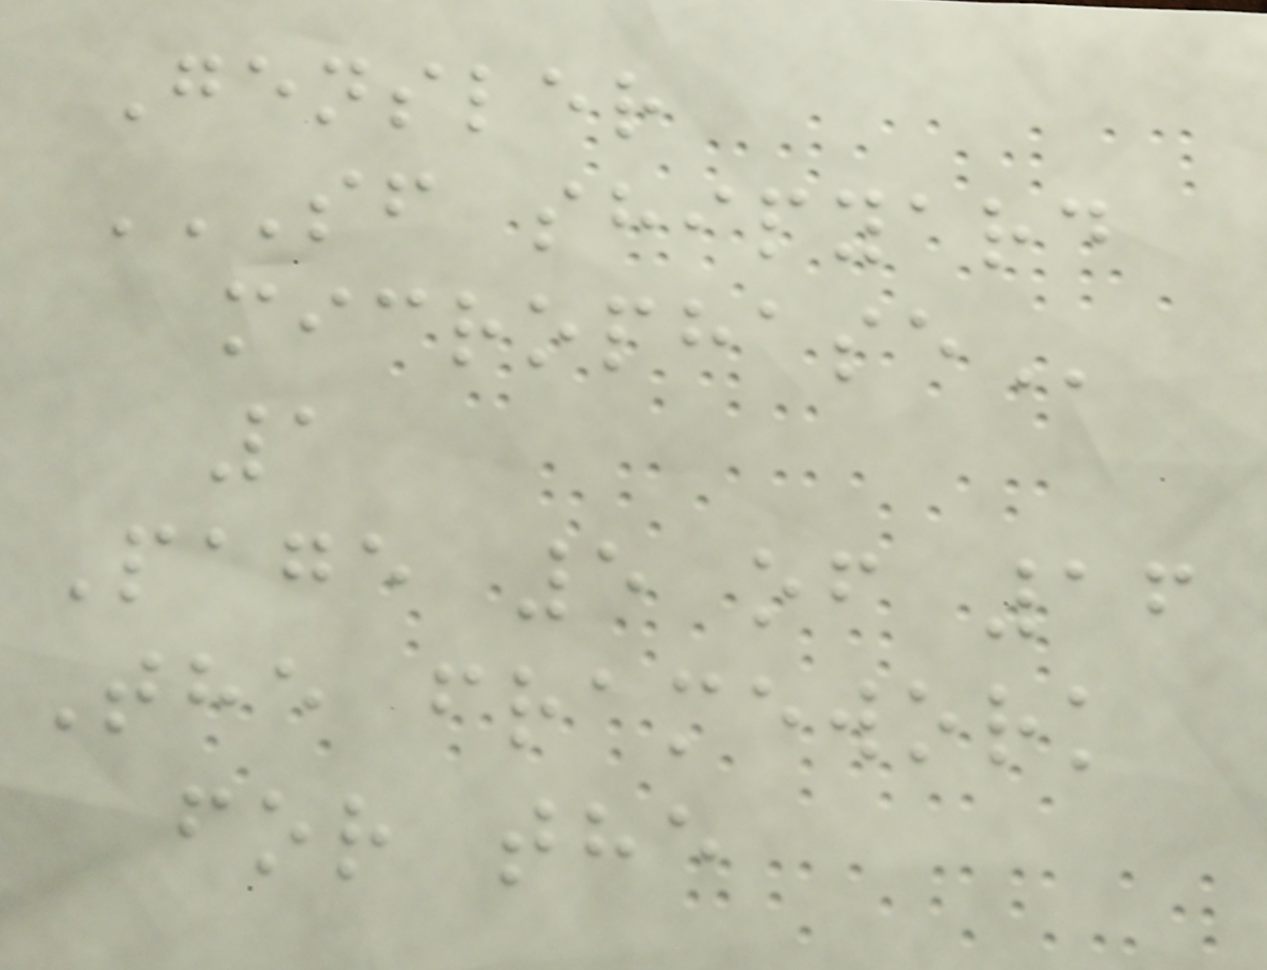Gensler
SF SHIPYARD
MICROPHASE
1
Page 5 of 16
The framework
for the
